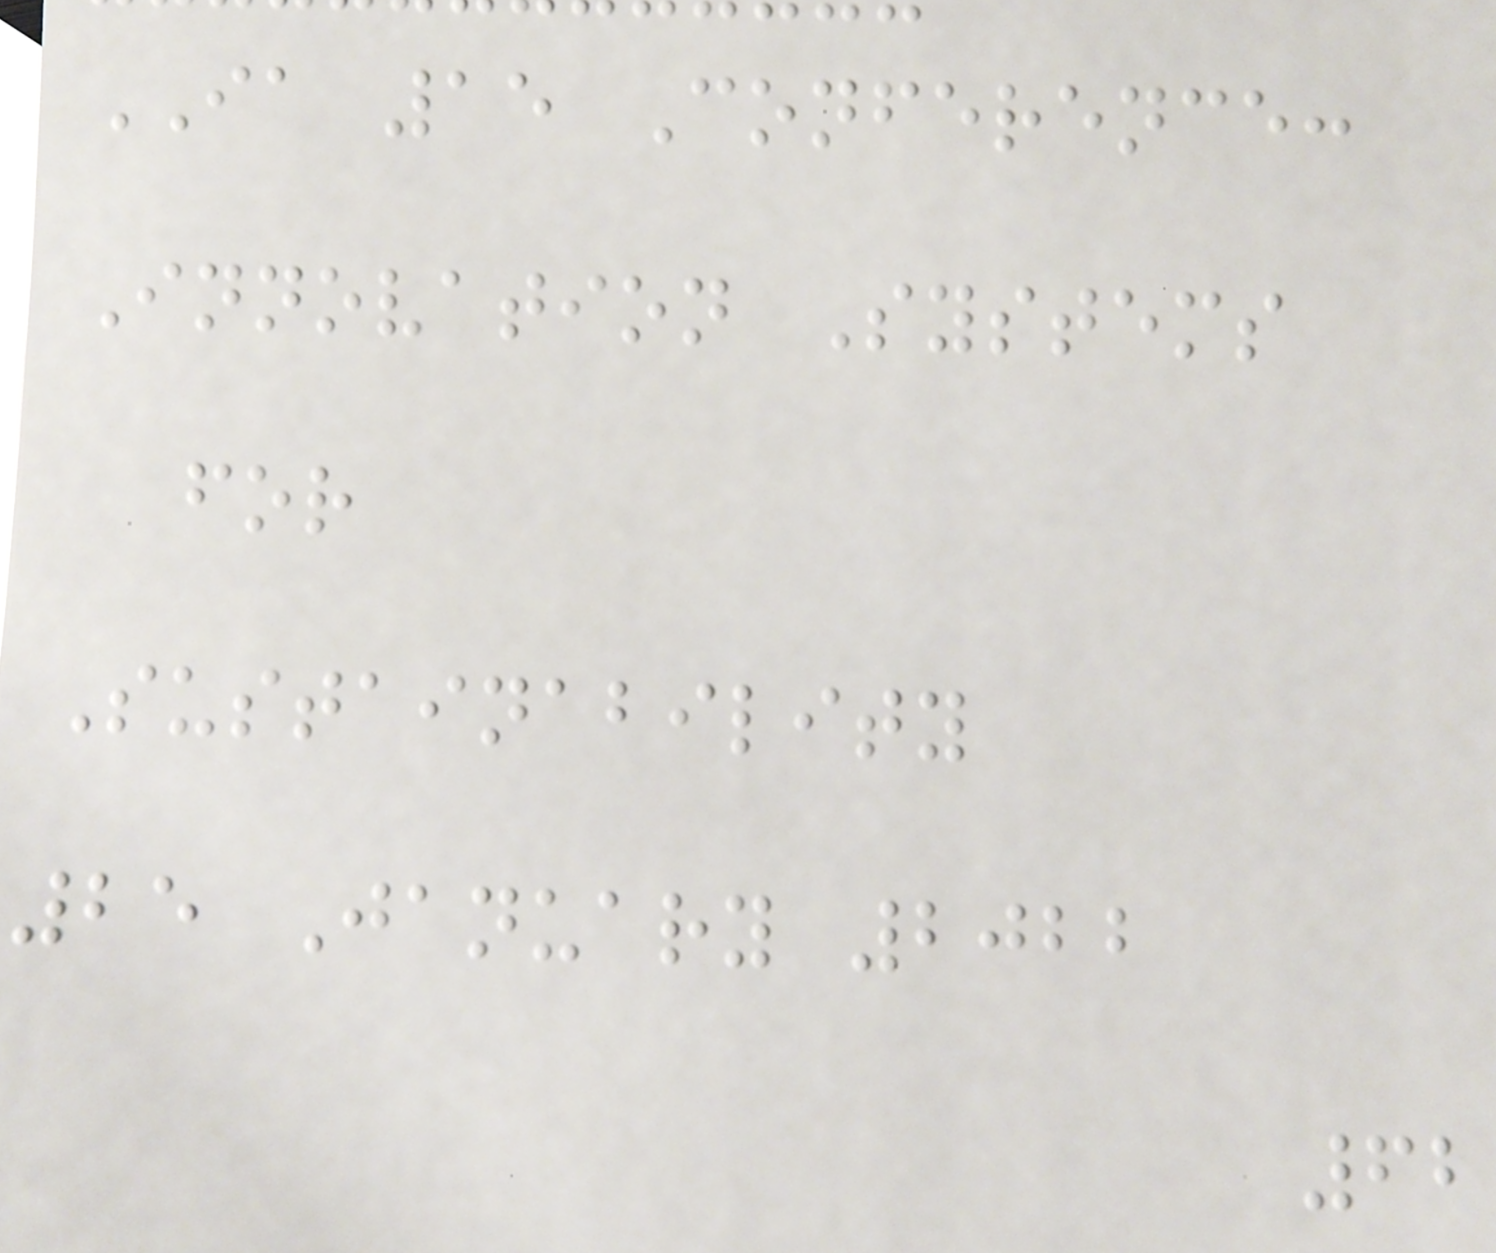IA 15 Conference:
Innovation Systems
for
Sustainability
25 January 2022
62
